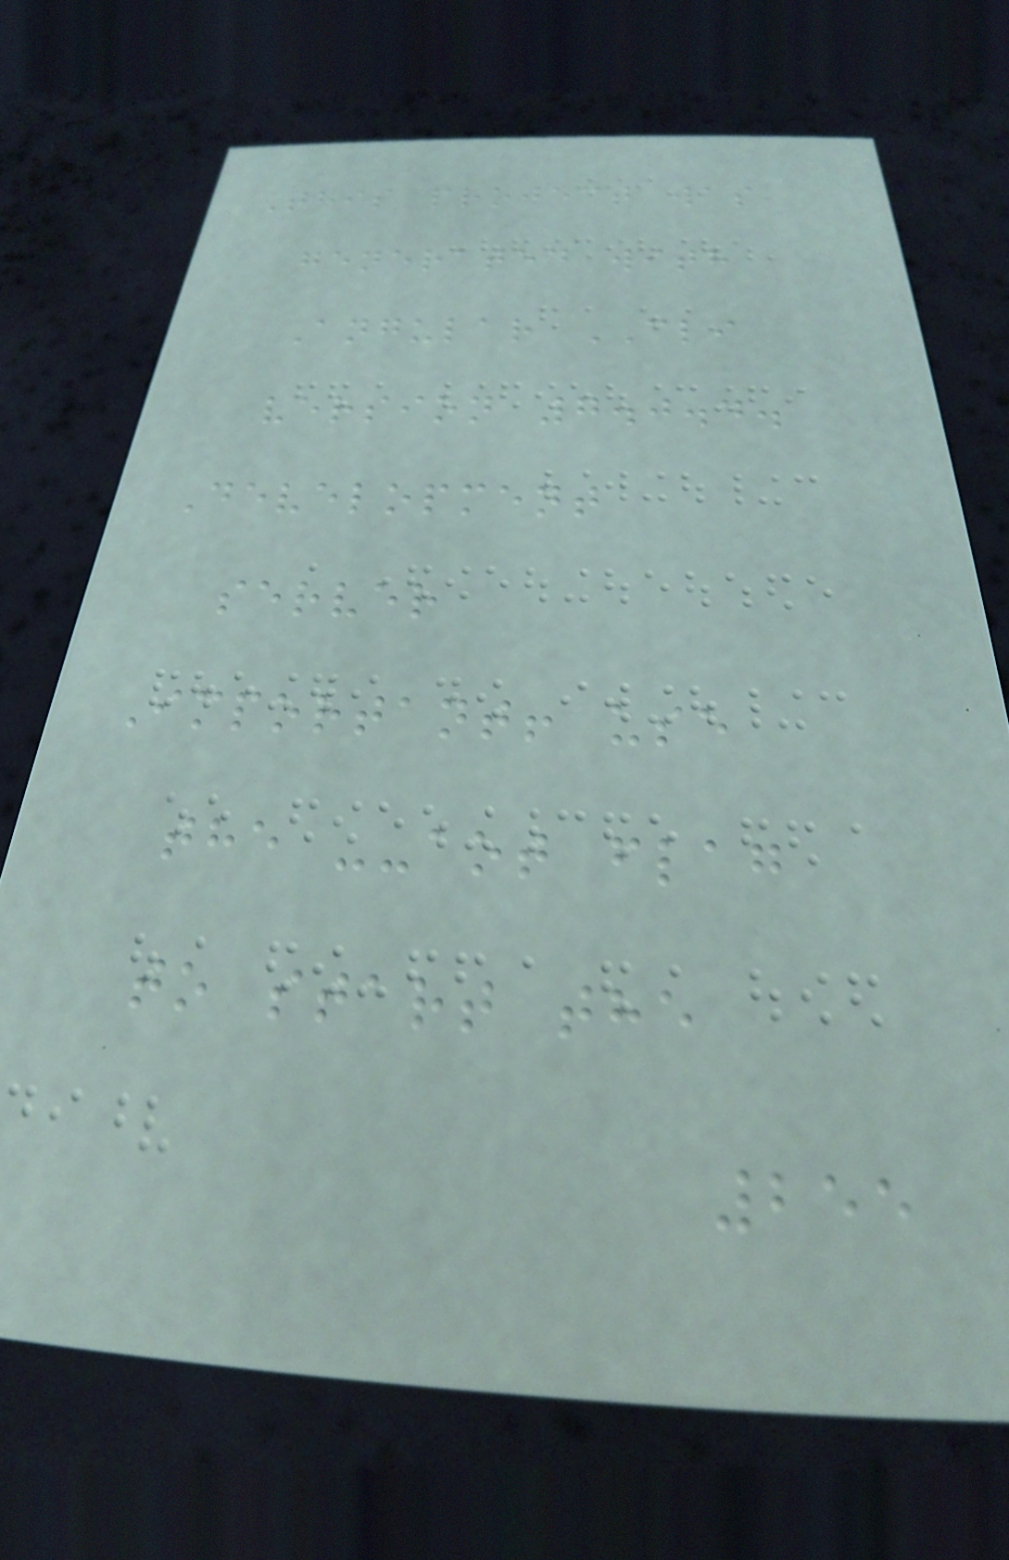This project was
generated with
Angular CLI
version 7.0.4.
Development
server
Important! use
the --aot flag
to start the
255
